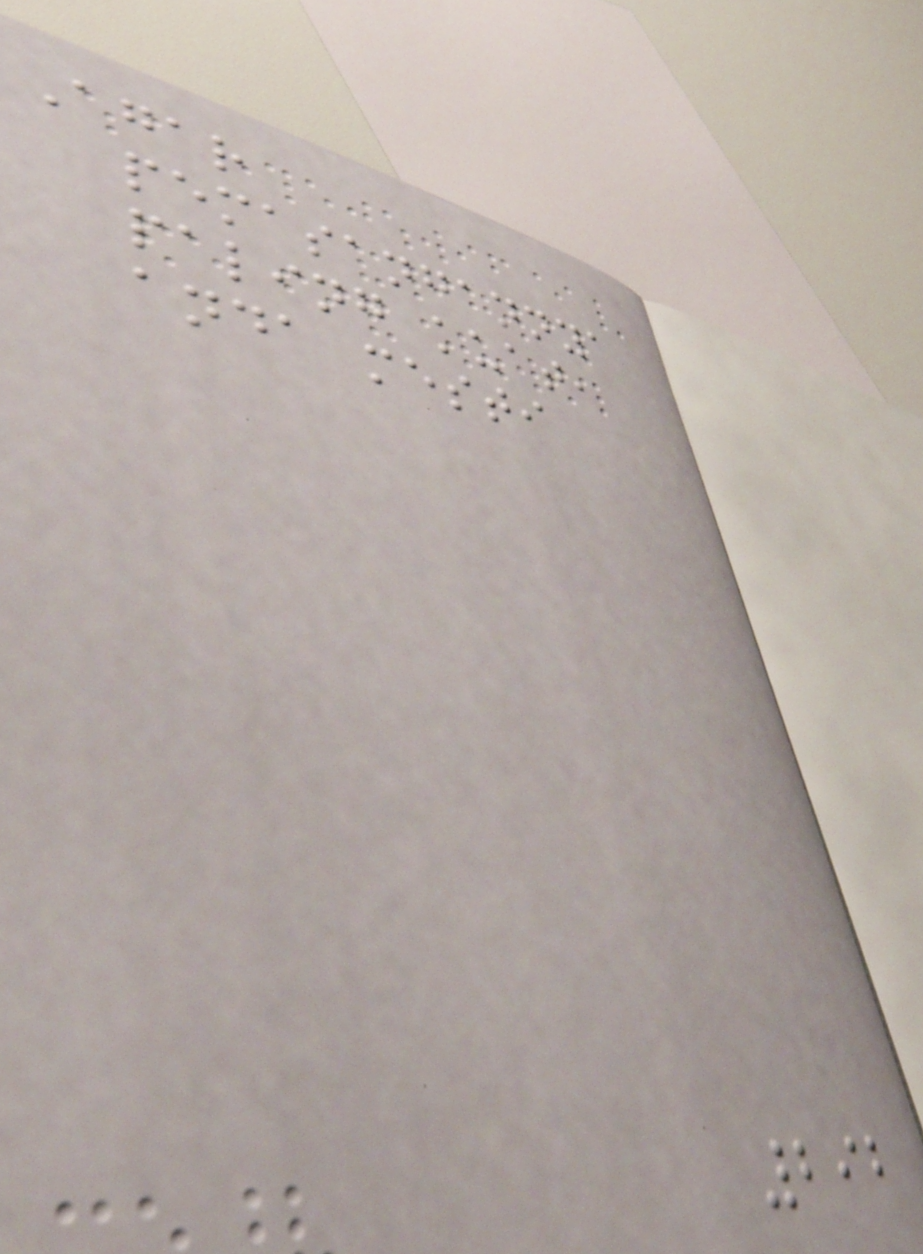Agar
pemasangannya
paling kuat,
anda mesti
292
